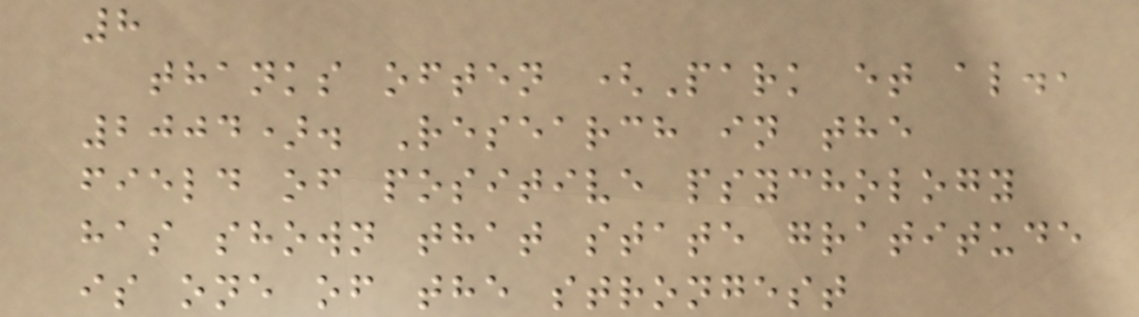8
thanks often (Park et al.,
2004). Research in the
field of positive psychology
has shown that state gratitude
is one of the strongest
